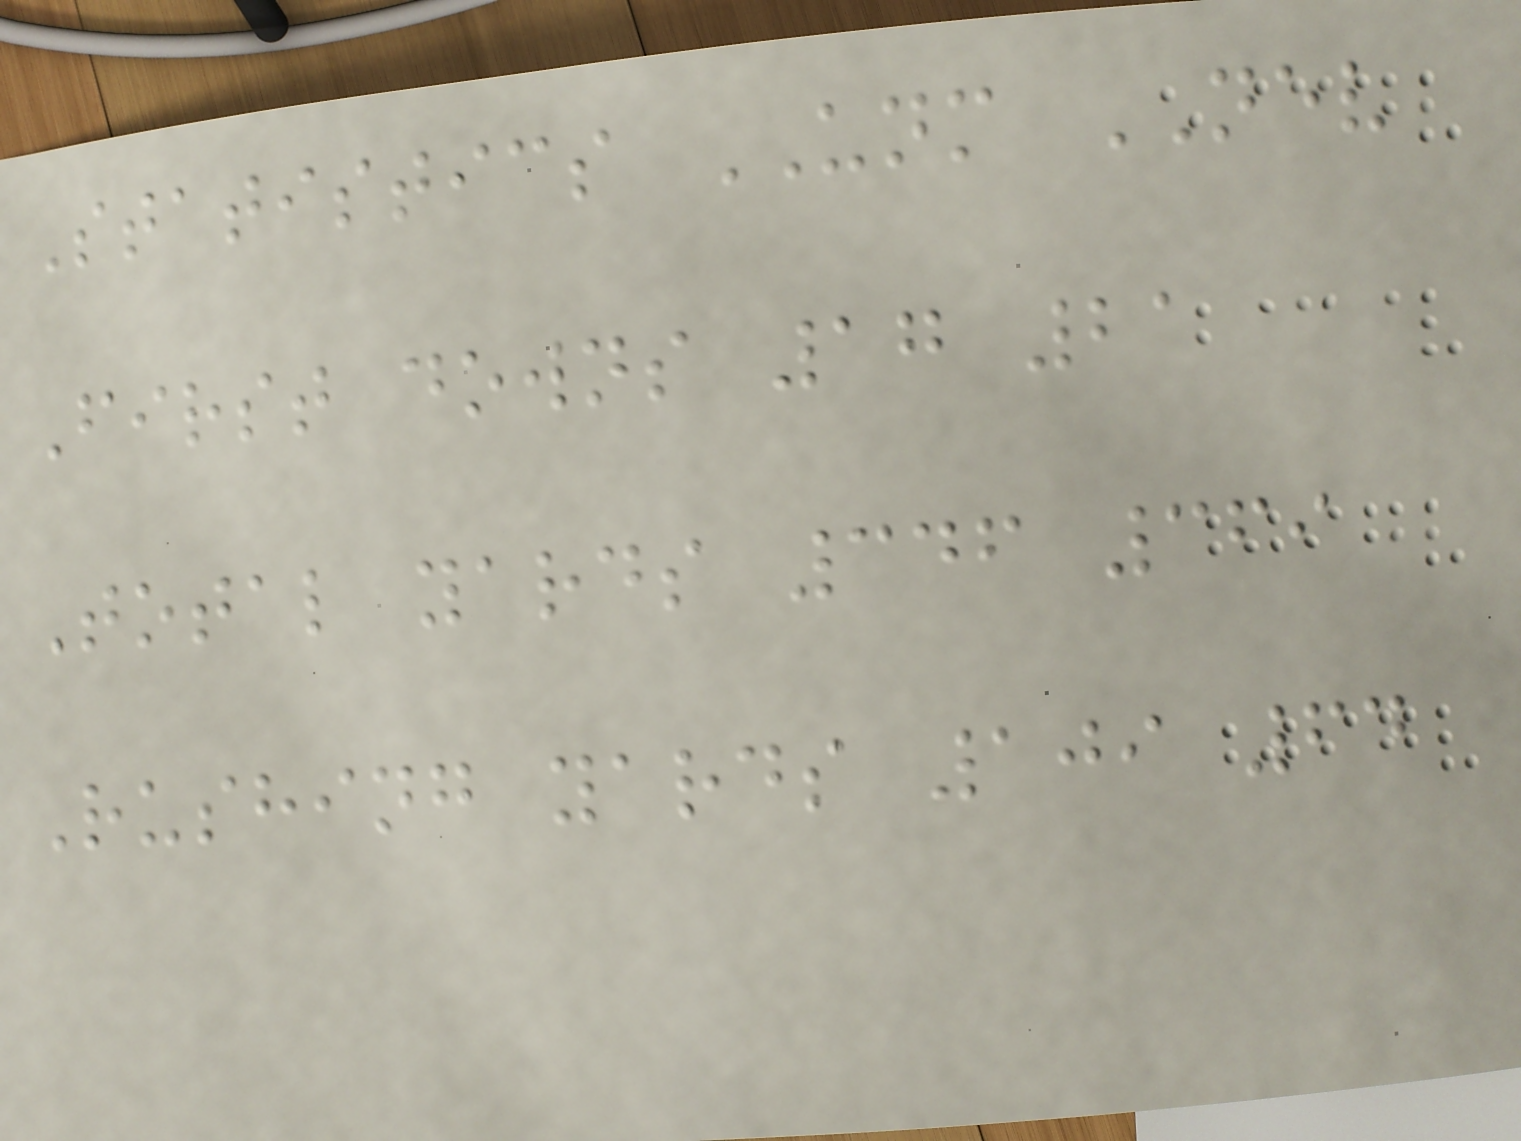Statistics UNM NEV
First downs 17 21
Total yards 346 369
Rushing yards 109 64
